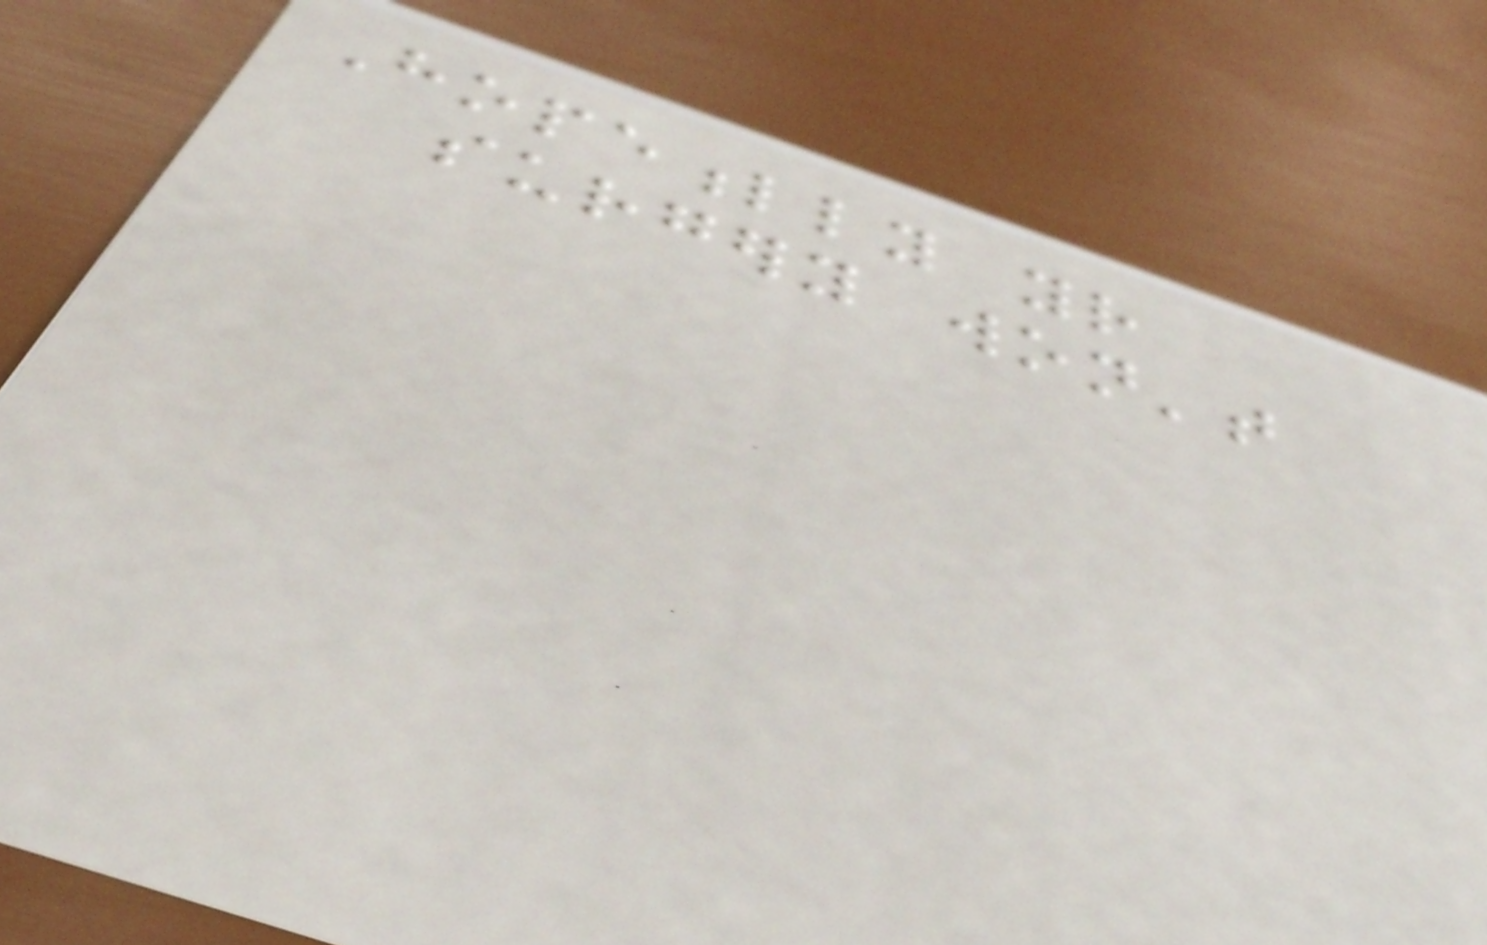Hopefully your
surgery won't
